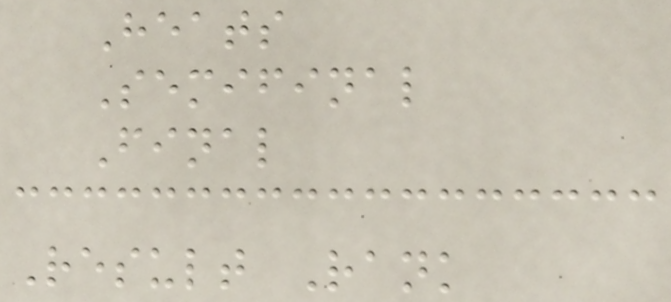Heats
Semifinal
Final
Result Rank
